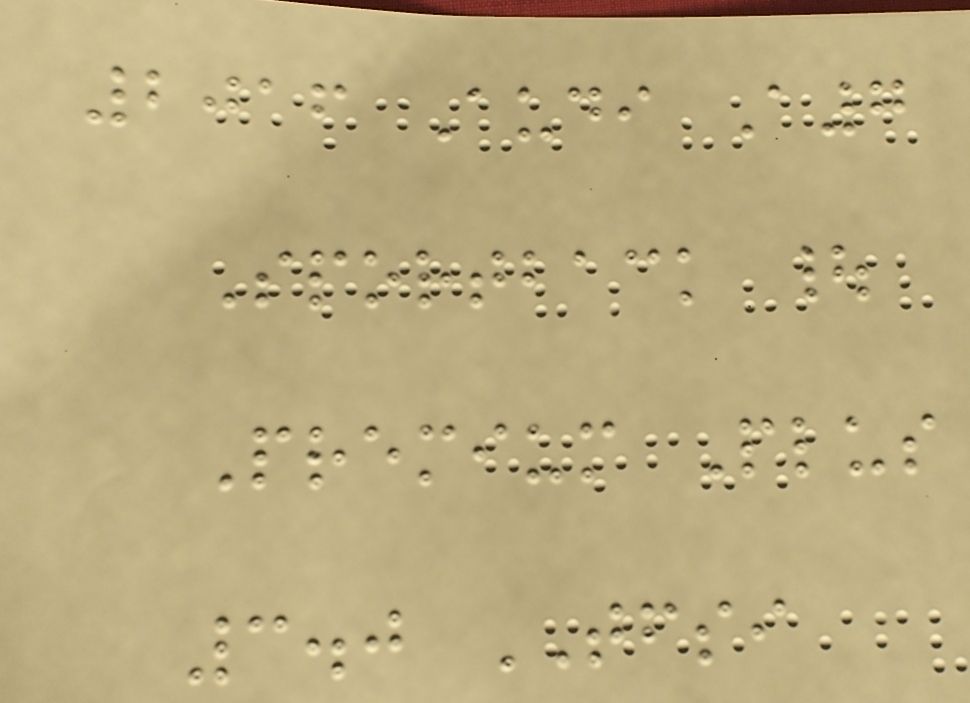2016 Audi A7
Sportback |
Premium Plus
3.0 TFSI
